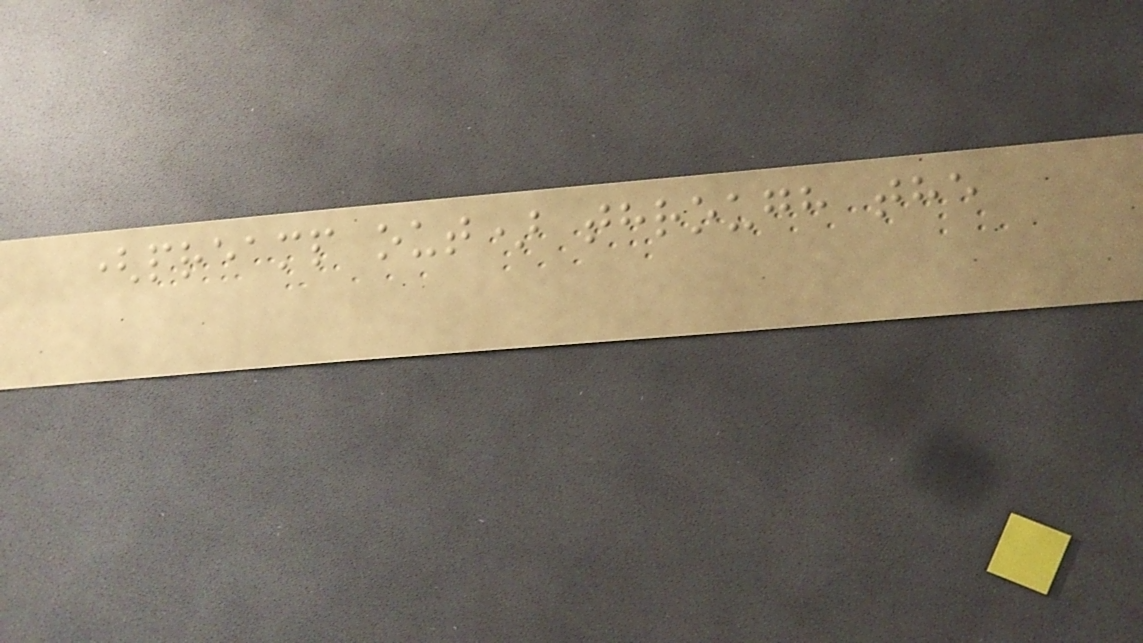(preamp out) through the
